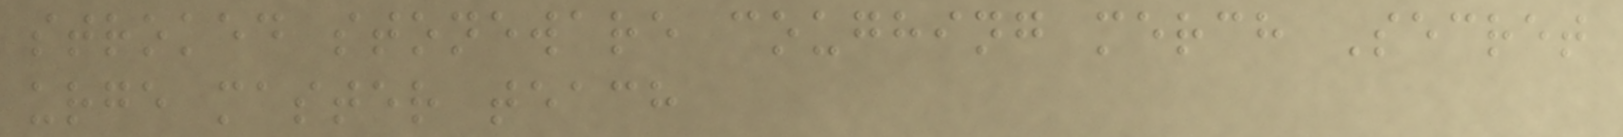stroked stoneware coughing merch Secret
urge master teach
